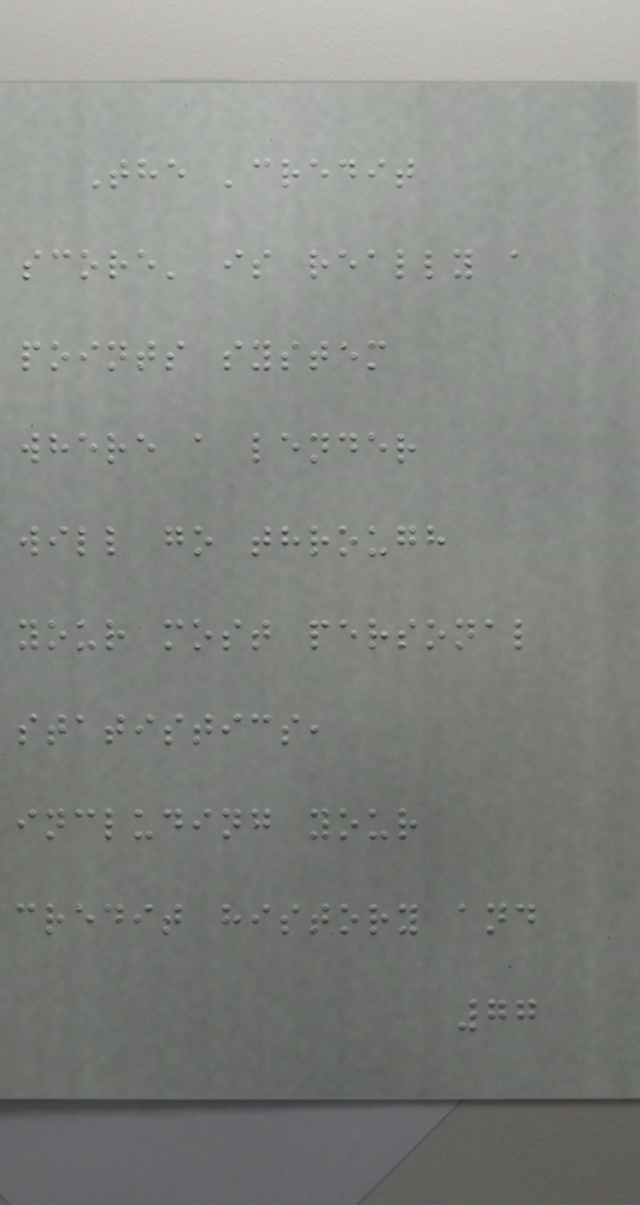The 'credit
score' is really a
points system
where a lender
will go through
your most personal
statistics,
including your
credit history and
77
